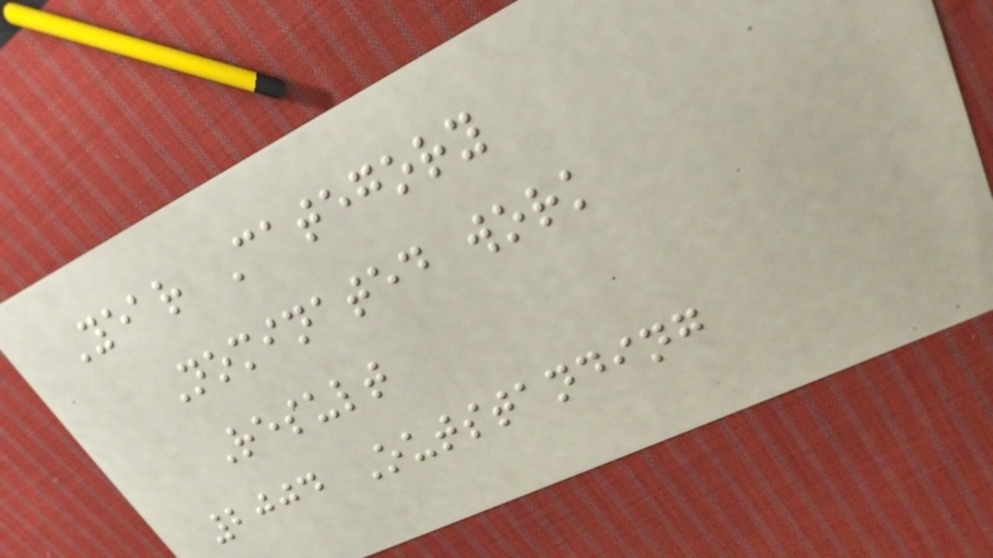Year Category
Nominated work
Result
2004 Outstanding
